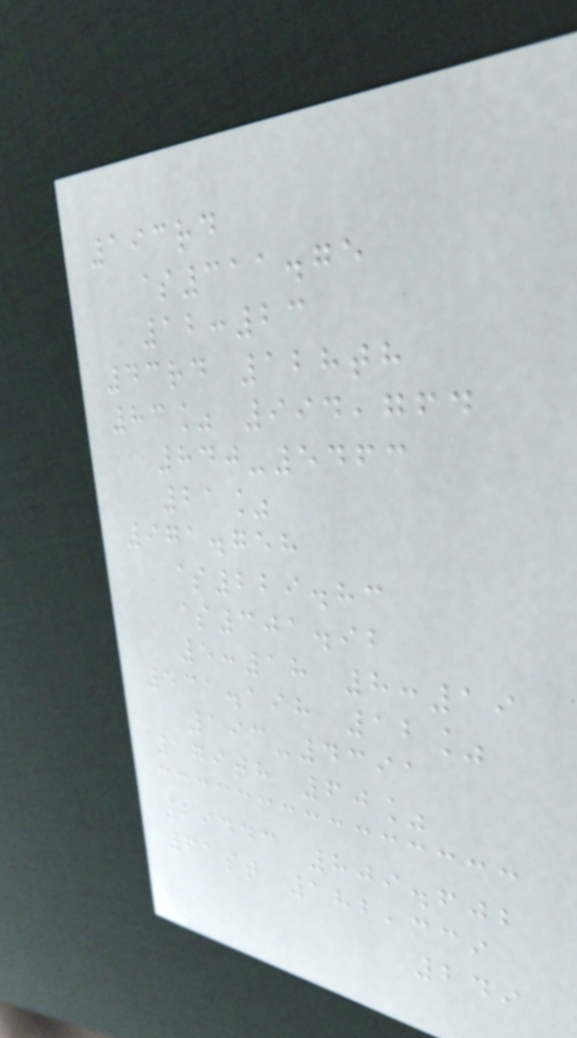193rd
$311.75
12:23
43rd 128th
83% 994,764
840-5463
21%
971.758
$229.83
$301.92
5:18 8:19
531.198 12%
193-4391
179th 60%
29443 809.602
61st 182,339
249
